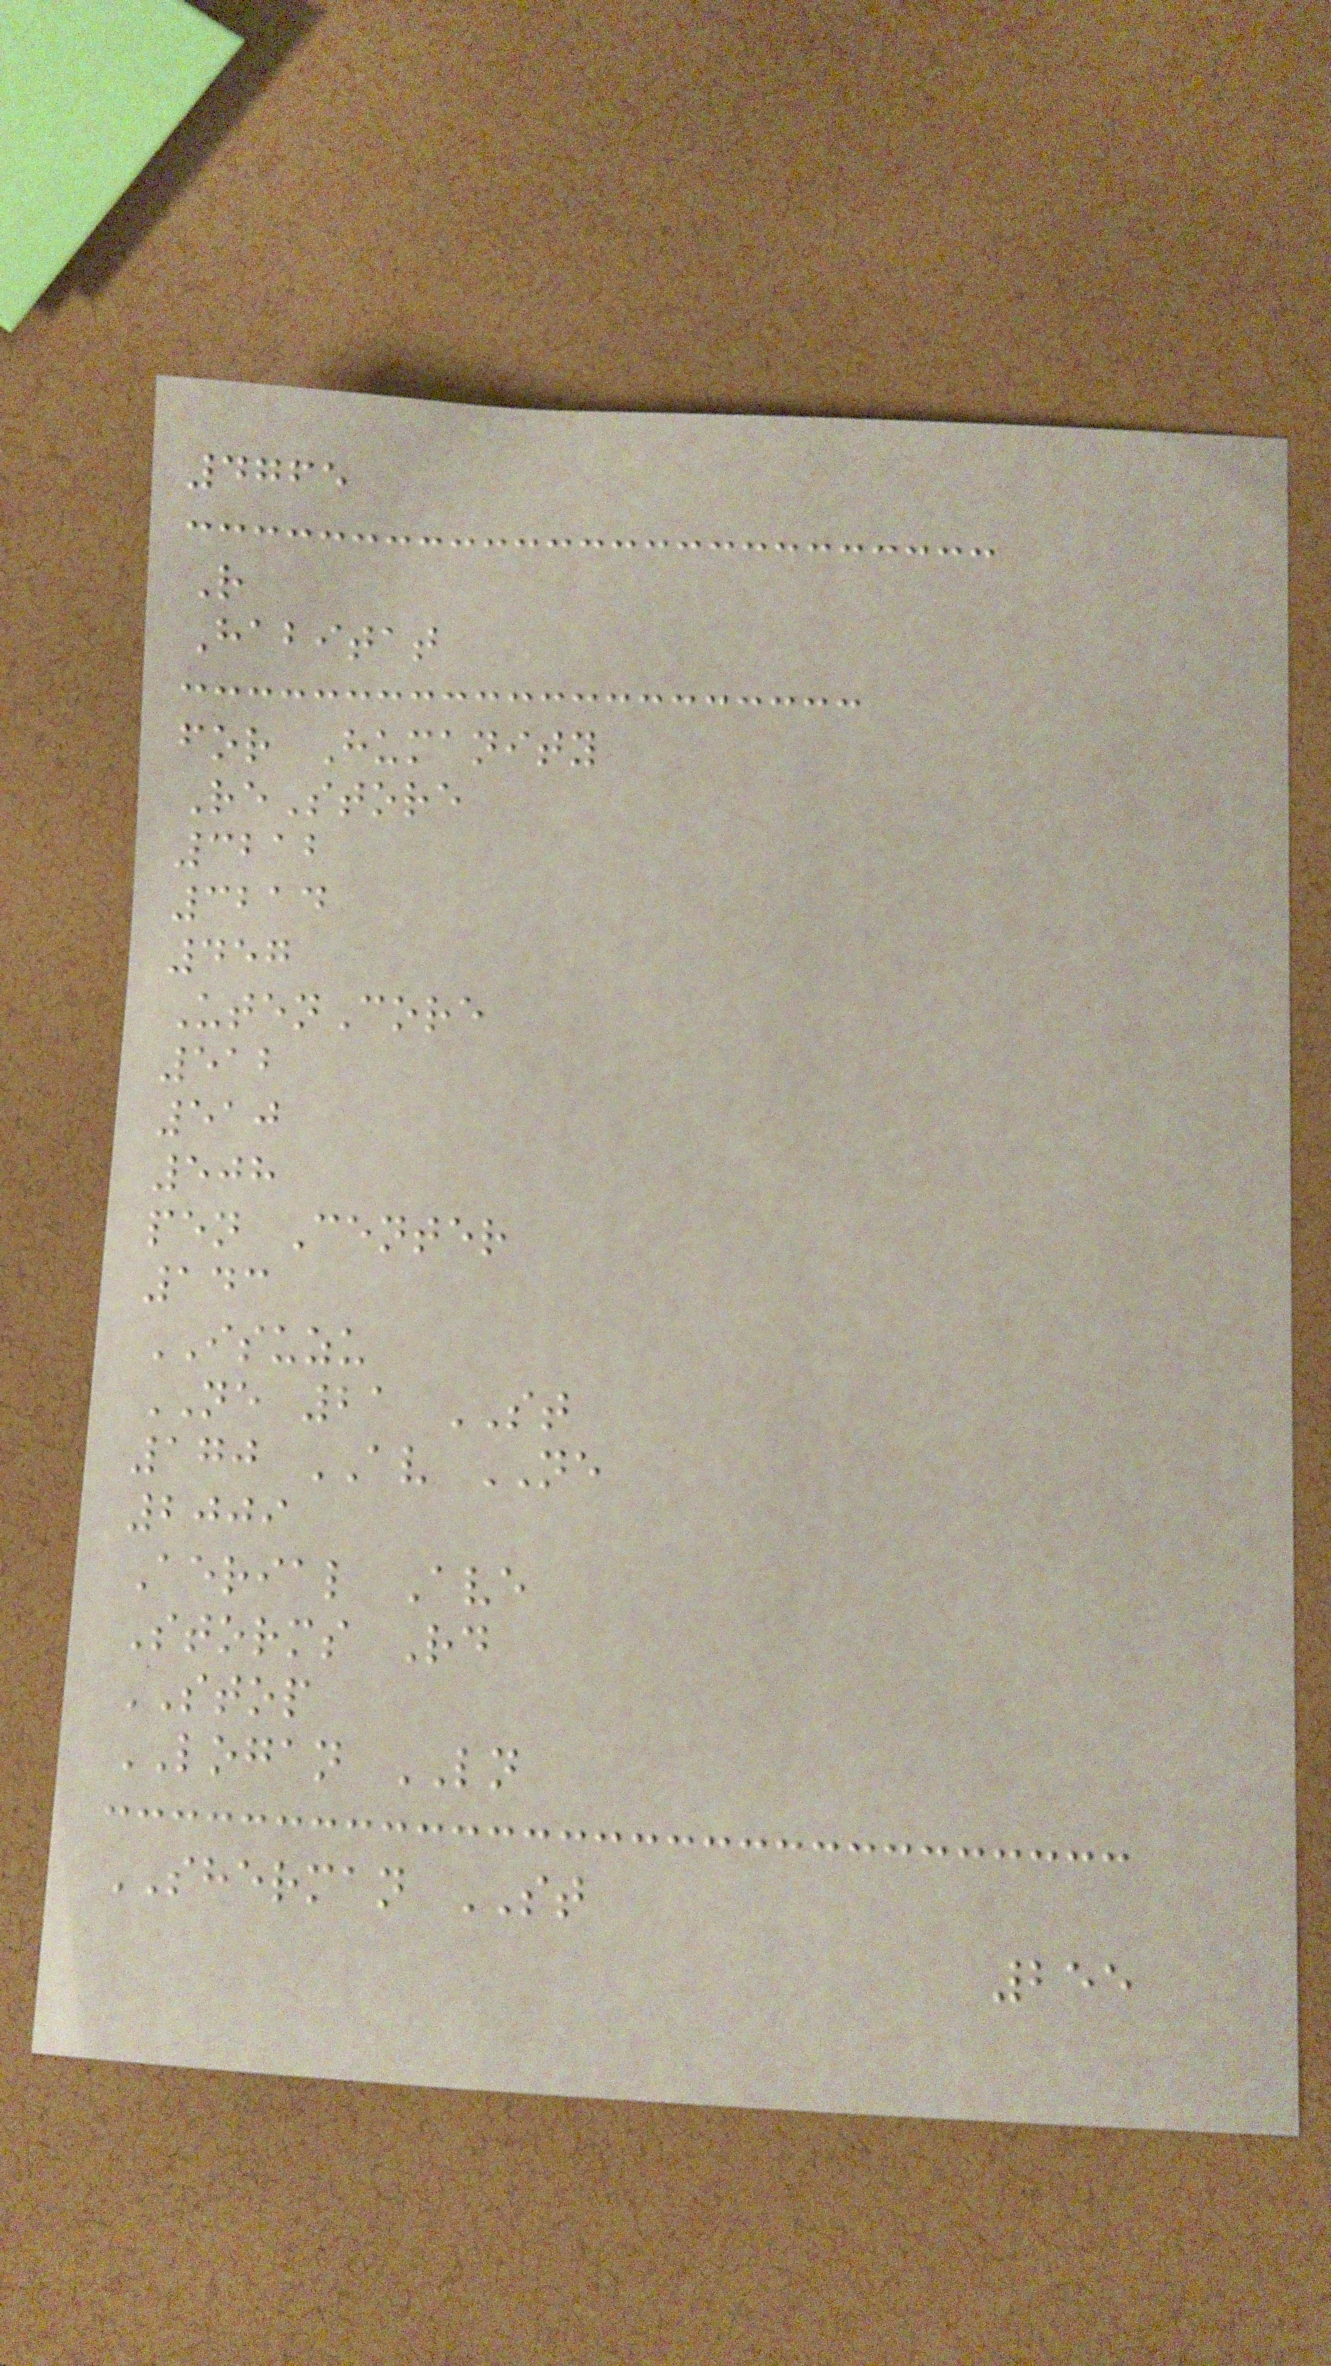4765
R
Habitat
for Humanity
ReStore
3212
3214
457
UtenCore
512
510
508
pen Center
143
ISUZU
NE 21 ST
170 AV NE
2009
Aerial Ave
Storms Rd
STOP
LOGAN LN
SHERMAN ST
255
